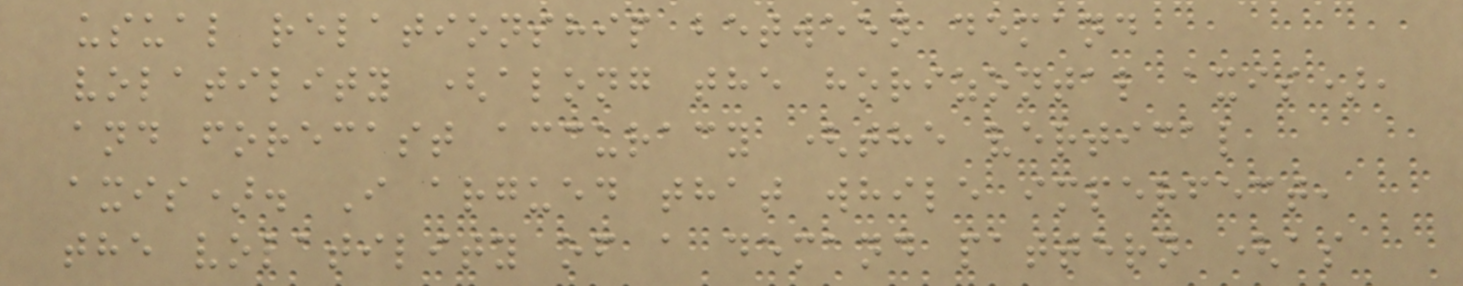usual relationship between demand
volatility (along the horizontal axis),
and forecast accuracy (the vertical
axis). I argued that while imperfect,
the volatility of a demand pattern (as
